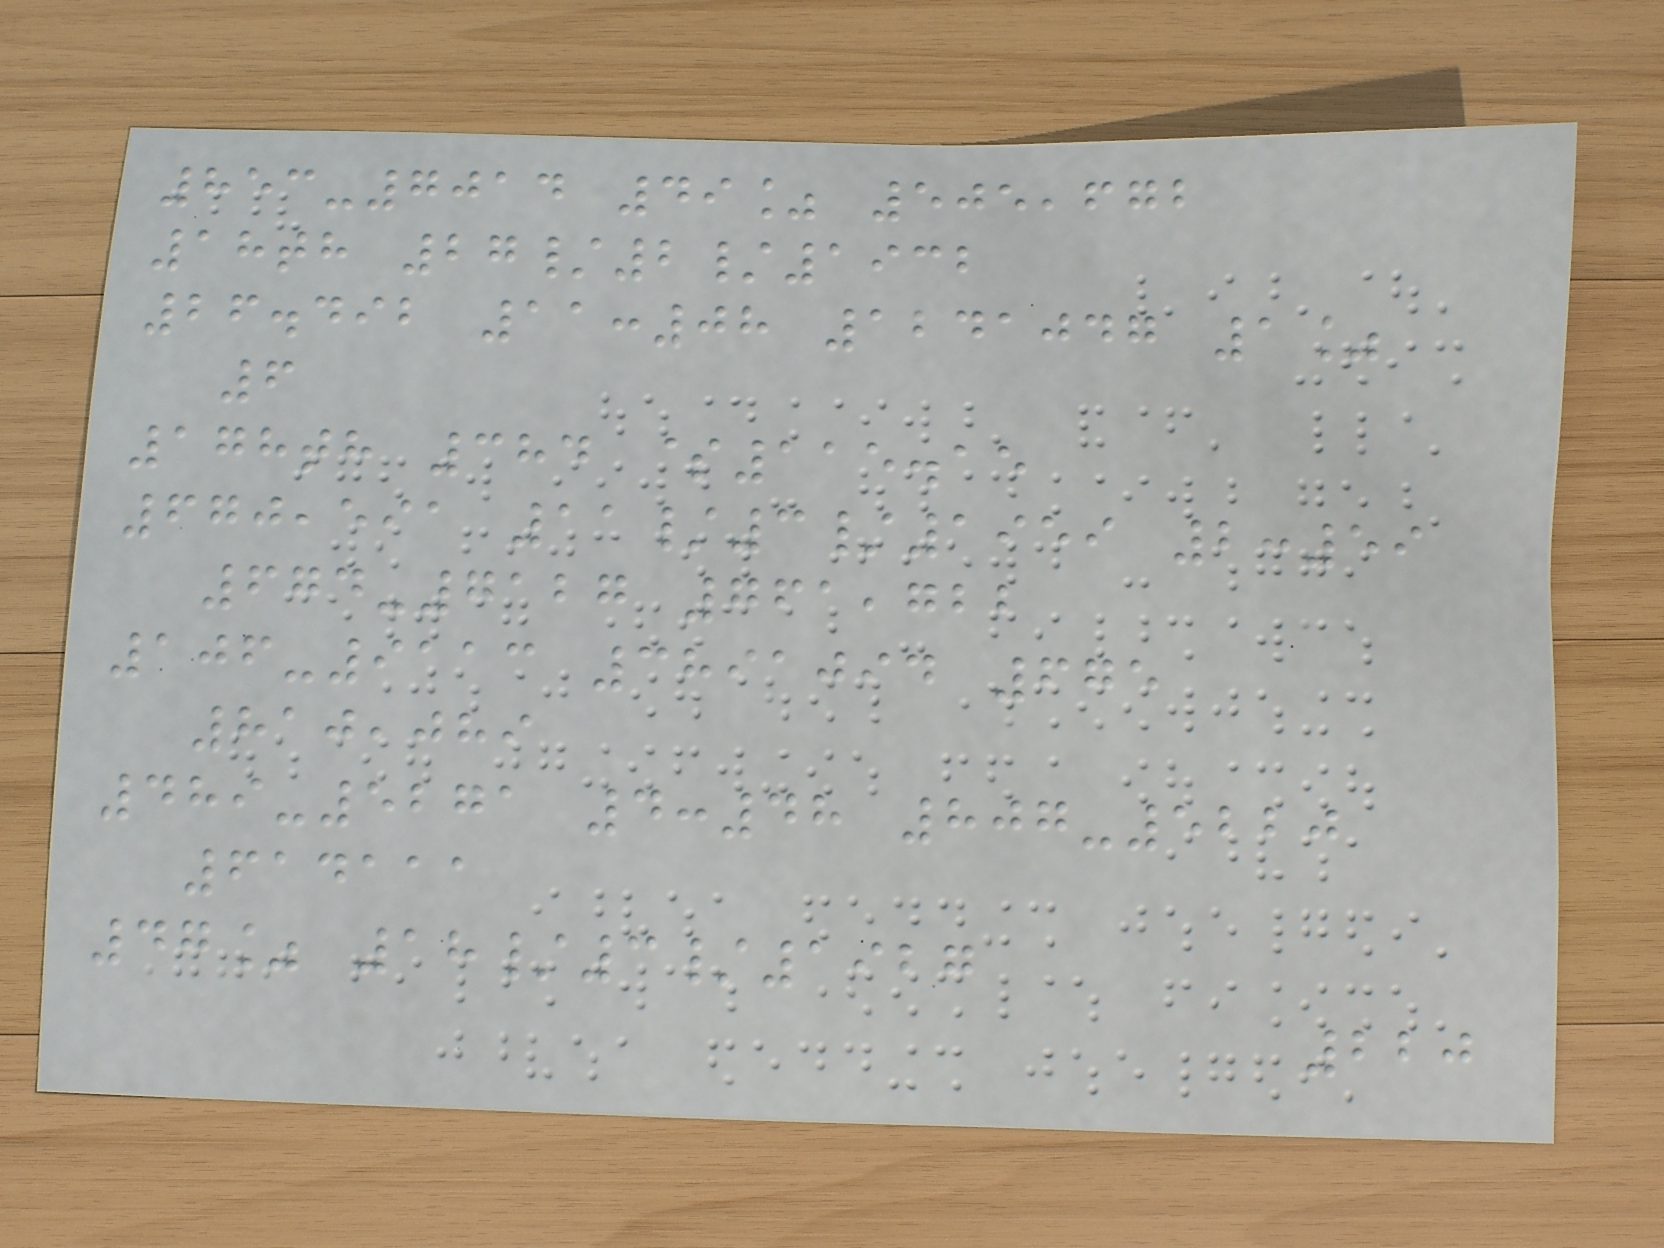853-7014 49% 505,672
18th 27/2/1932
26.492 11:08 1241047 1%
6
178th 384 $115.15
670,591 11/3/1959 2:59
674-7127 761,722
106-9113 3891094 675
810,089
489-5271 4:48 807-5220
614111
47% 18/3/1927
220
